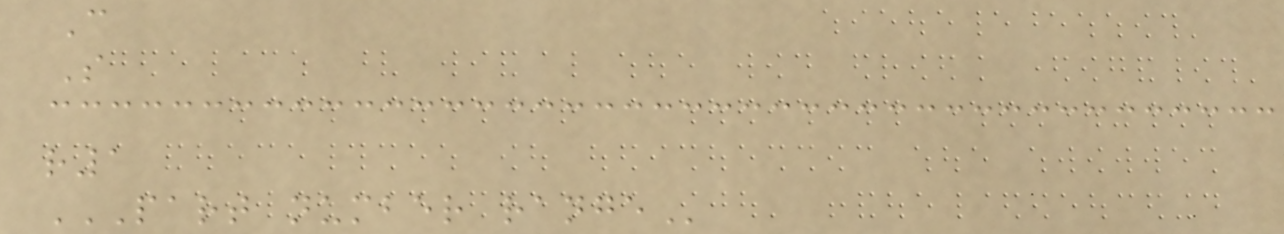C
S
r1
PART NUMBER RANGE
